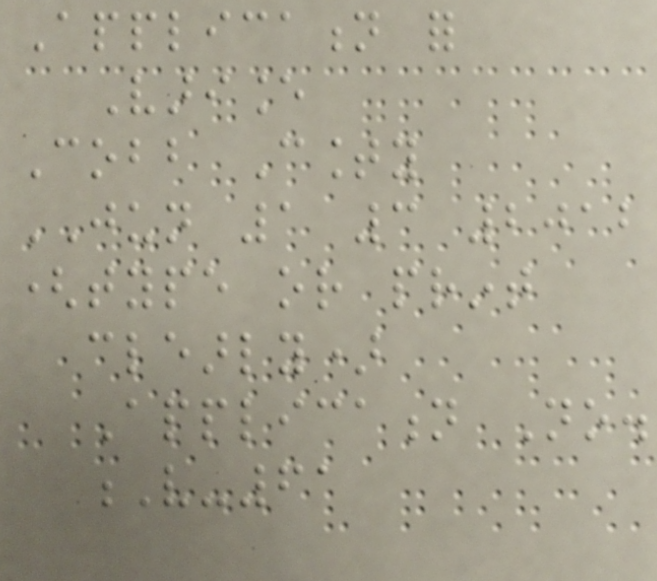Application for
Variance
Cobb County
JUN 1 3 2012
(type or print
clearly)
Application No.
V-61
